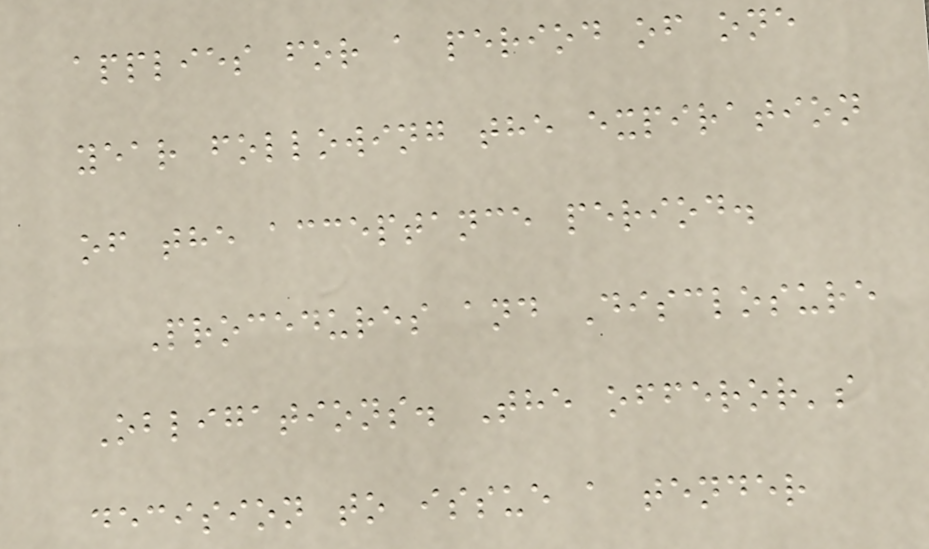applies for a period of one
year following the expiration
of the acceptance period.
Procedures and Disclosure
Obligations. The offeror's
decision to issue a tender
